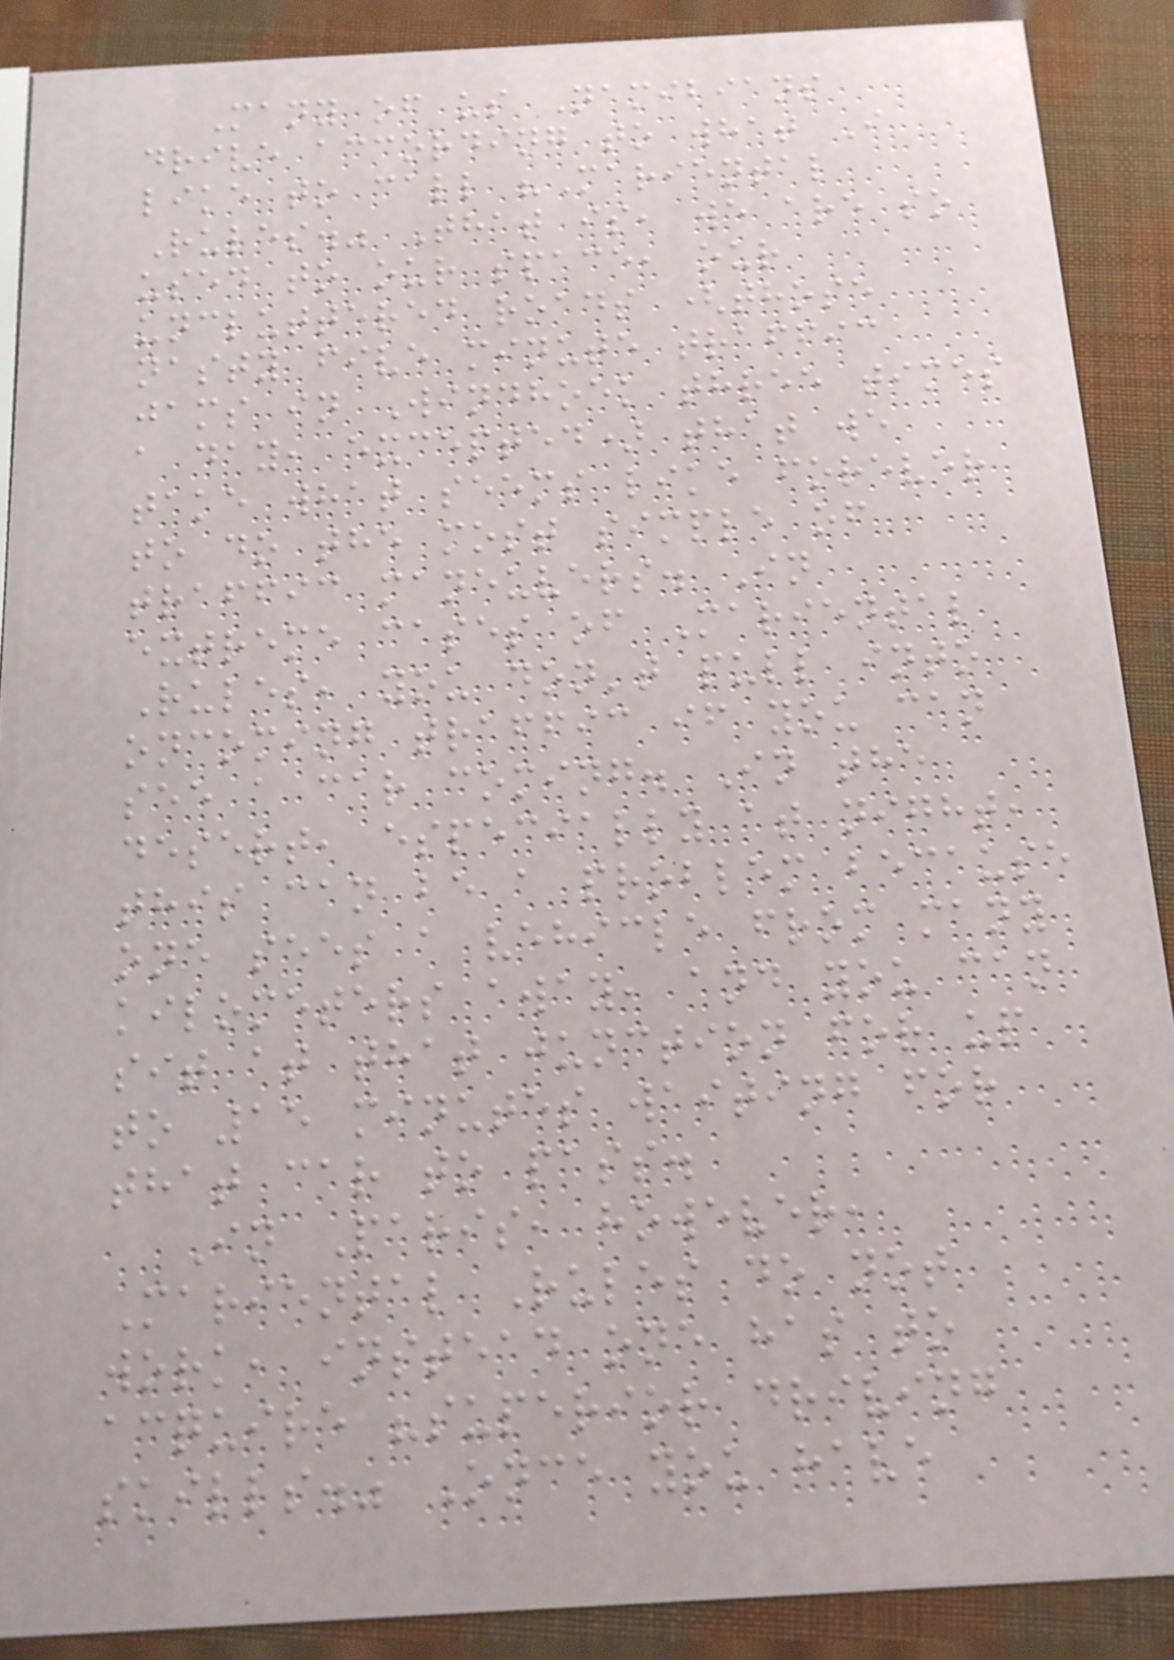Many of us Namibians
drive according to what I
like to call "Mariental
Rules." That is, we are so
used to our space, our
uncluttered roads (those
nasty five minute traffic
jams in Windhoek three times
a day, excepted) that we
take what seems like forever
to do the most simple of
traffic maneuvers. In
extreme cases of Mariental
Rules, you don't pull into
oncoming traffic if you can
see a car coming. In the
desert, especially at night,
this can be a problem because
one sees a vehicle from many
kilometers away, and you can
sit at that junction for up
to 15 minutes waiting for
that car to pass.
In Paris, however,
Mariental Rules do not
work, instead one has to
acquire "superior driving
skills." Once you have
